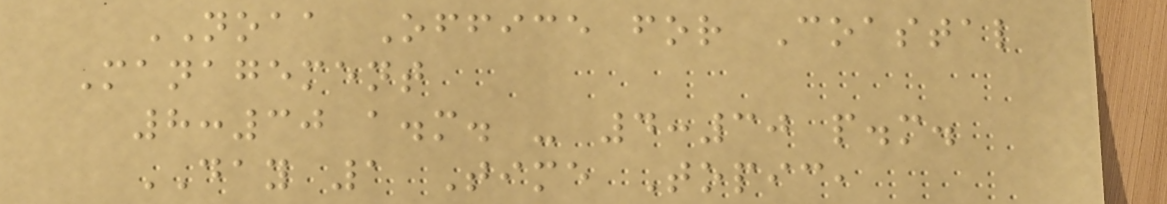NOAA Office for Coastal
Management
8:30 a.m. - 4:30 p.m.
DAY 1 Time Topic,
